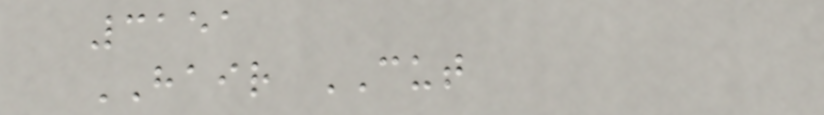3151
HAIR CUT
